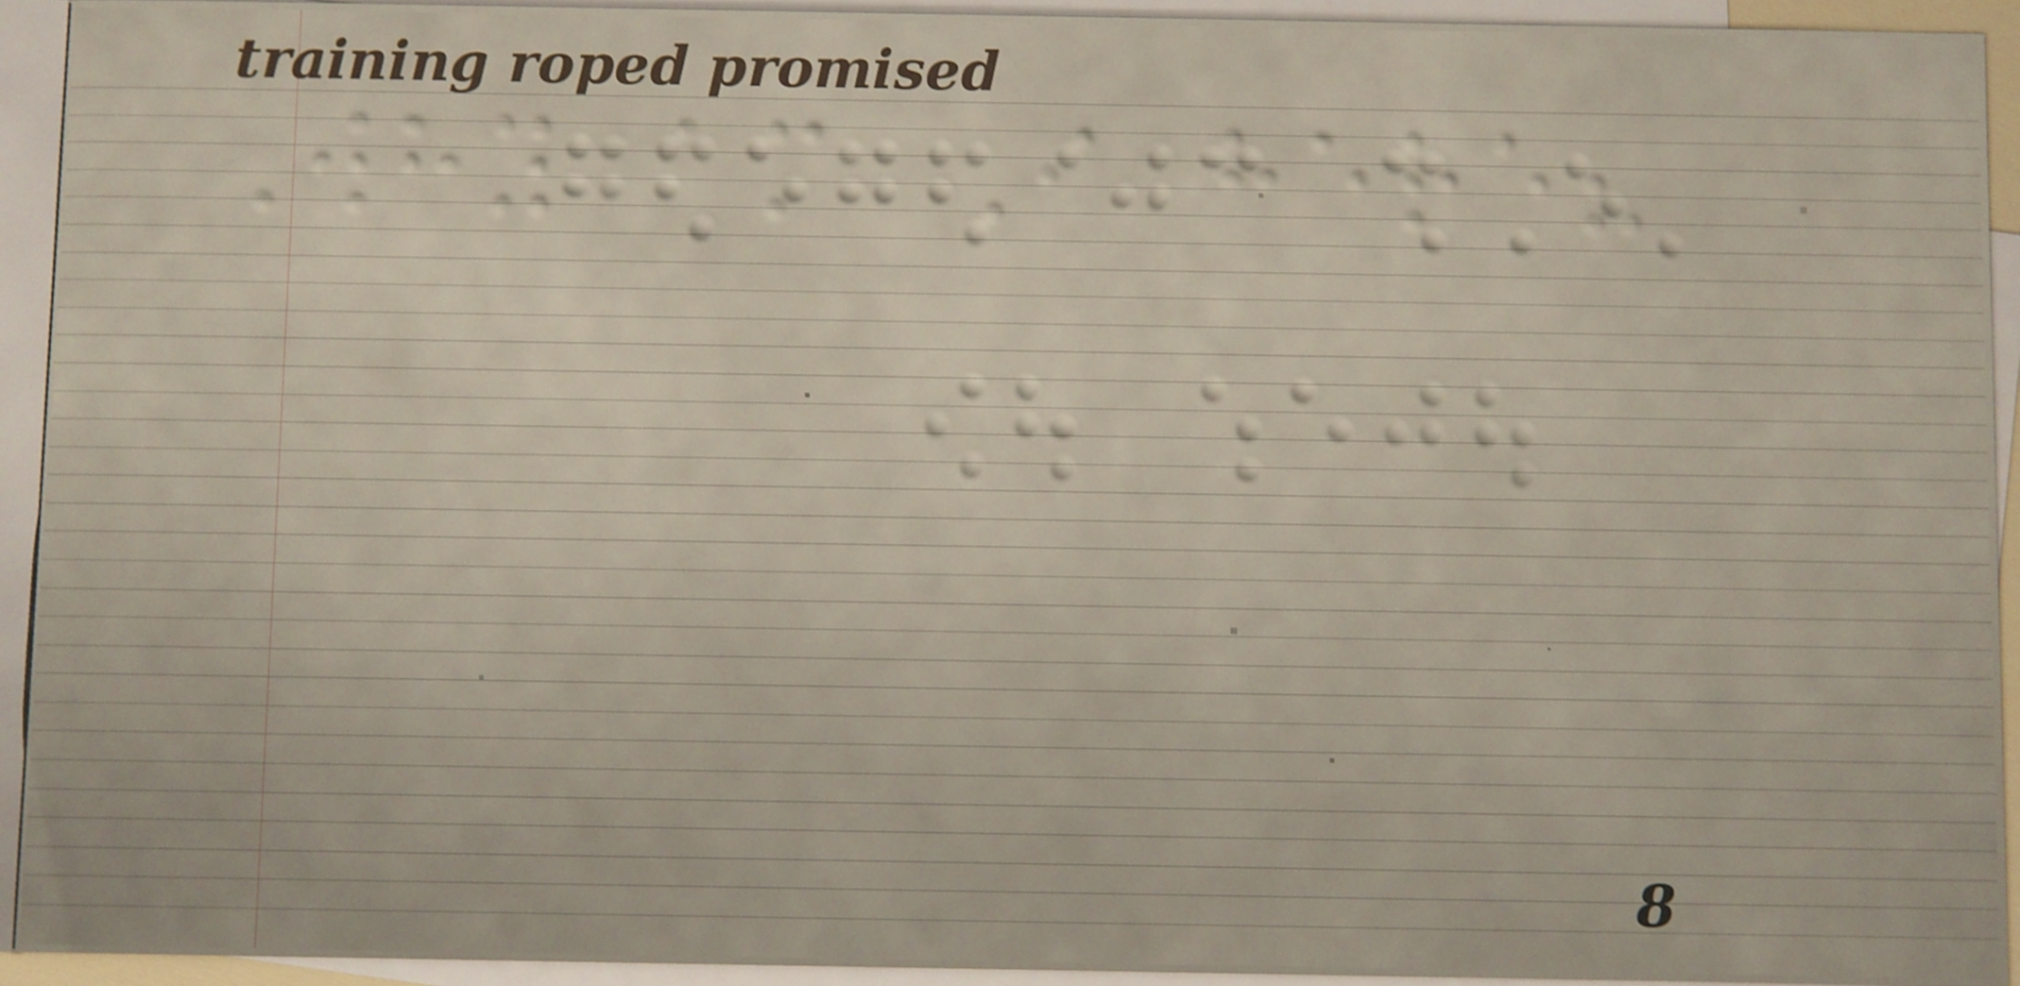Why am I here?
